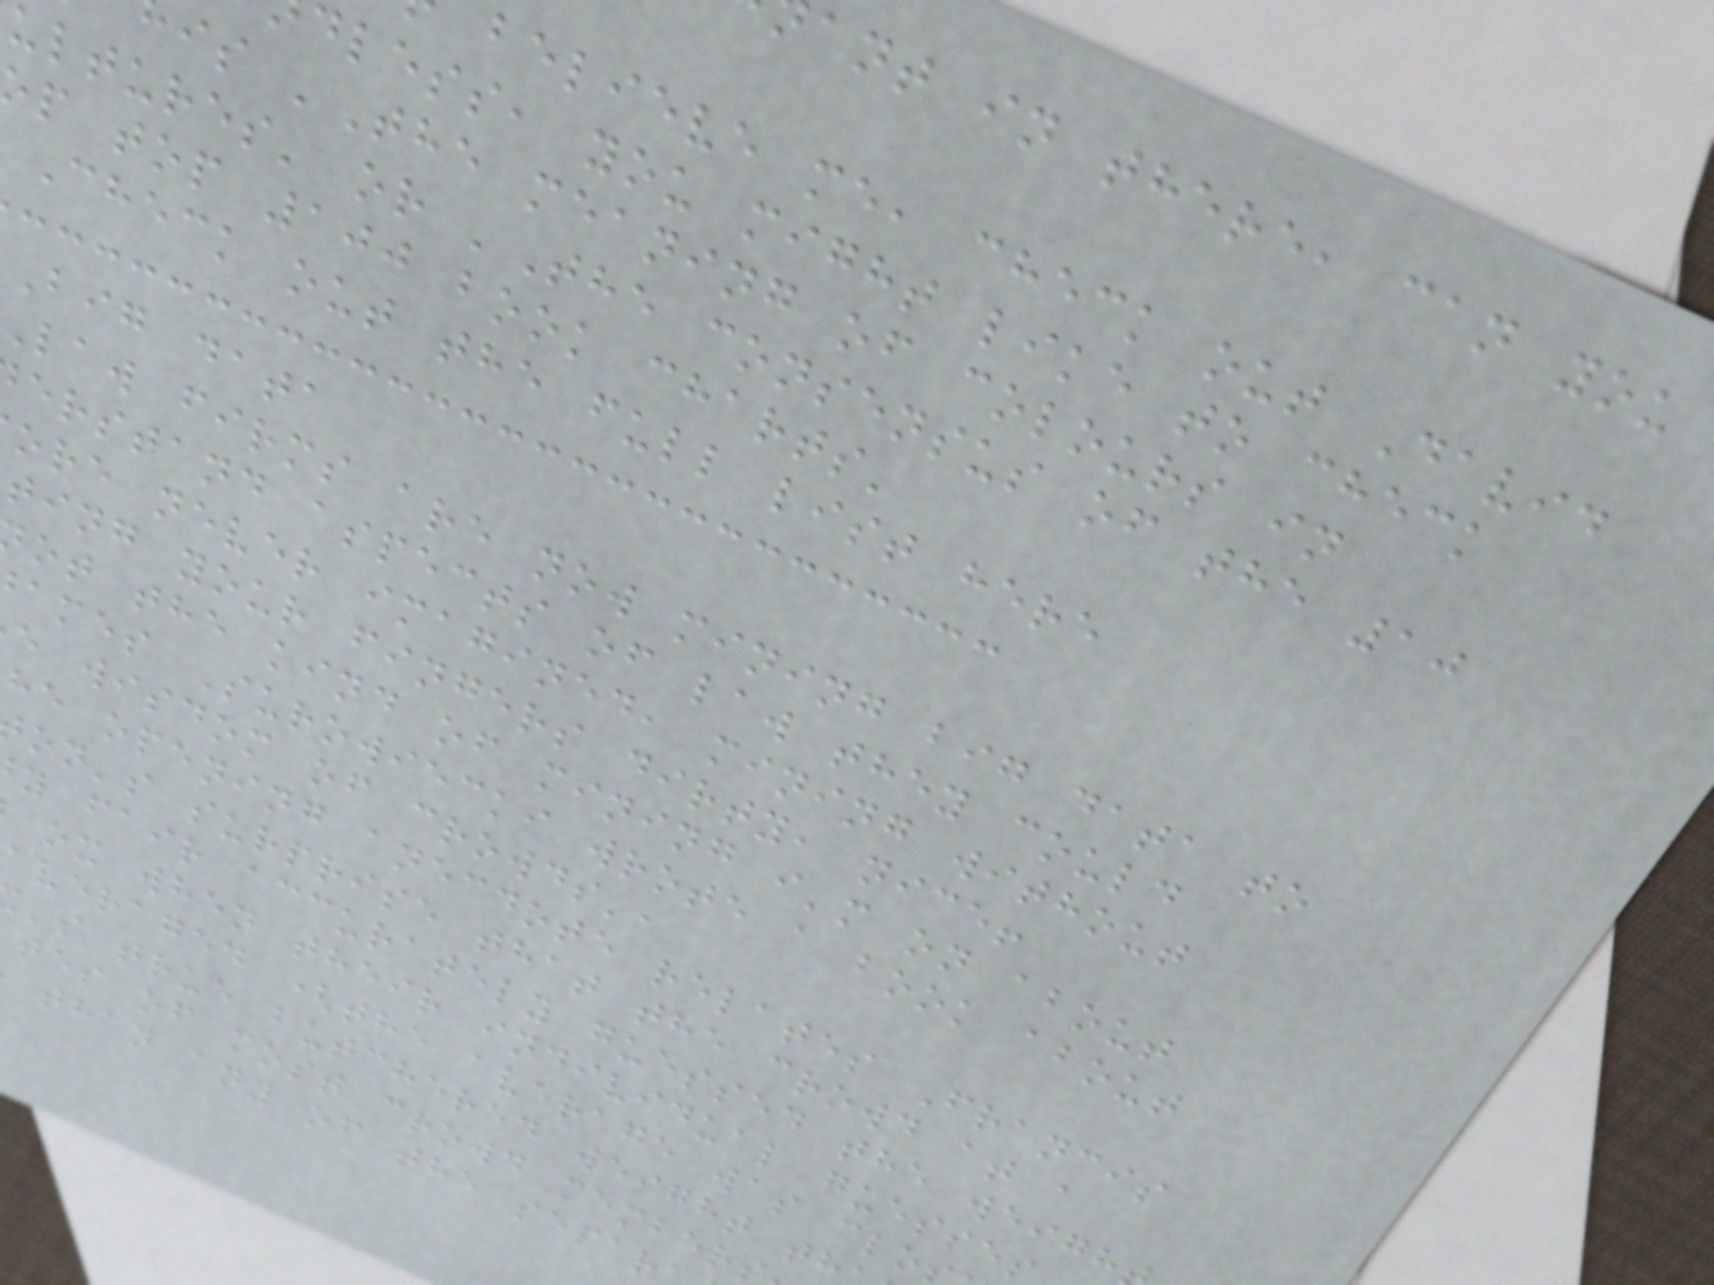ant in there, can you
believe me, check out David
dless, you might like to check
is 'The meaning of colours in
ultures' or 'The consensus of the 10
p top 100 book charts'
Check out the full list here
Big data
law firms are now mining big data to
erstand aspects of law they could
ore never imagined, mining without
ting your fingers dirty, nice!
ot the kind of mining i'm on about
ames Surowiecki wrote a book about
e wisdom of crowds',
he opening anecdote relates Francis
on's surprise that the crowd at a
y fair accurately guessed the weigh
ox when their individual guesses
averaged (the average was clo
's true butchered weight th
tes of most crowd member
than any of the separ
